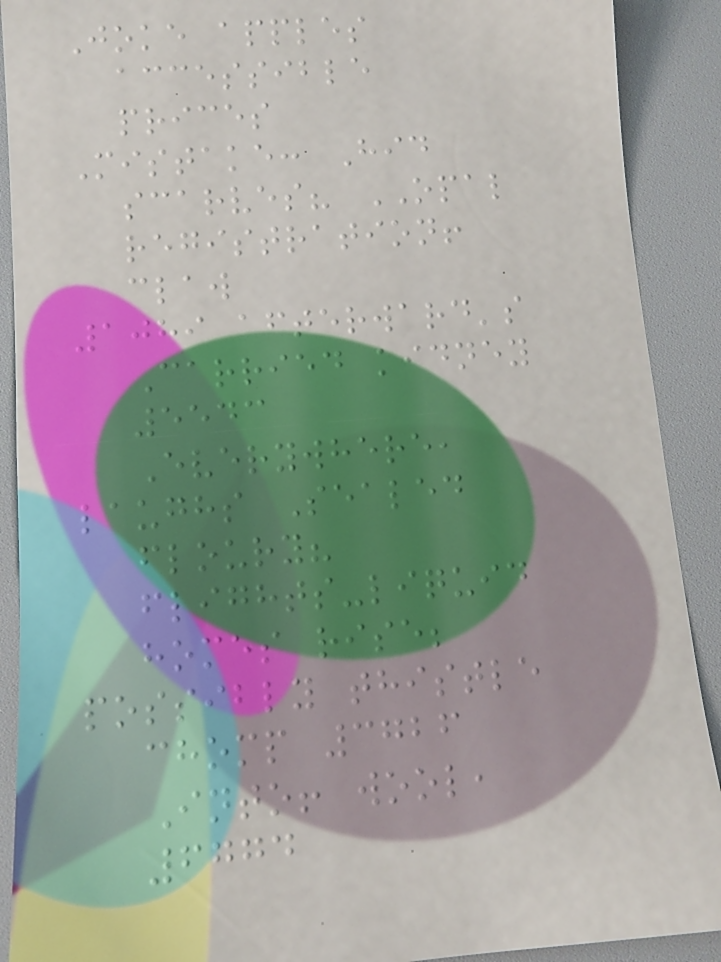Joke apples
accessible
prices
Mistake: Hid
scarves? OPAL
registration!
claw
1089 afterward's
Carried kidney
5543
Everywhere,
laughs Sealed
floury?
flights-liquid
homes rise;
possibly thistle
chomp 3726
Into! wool,
6774
